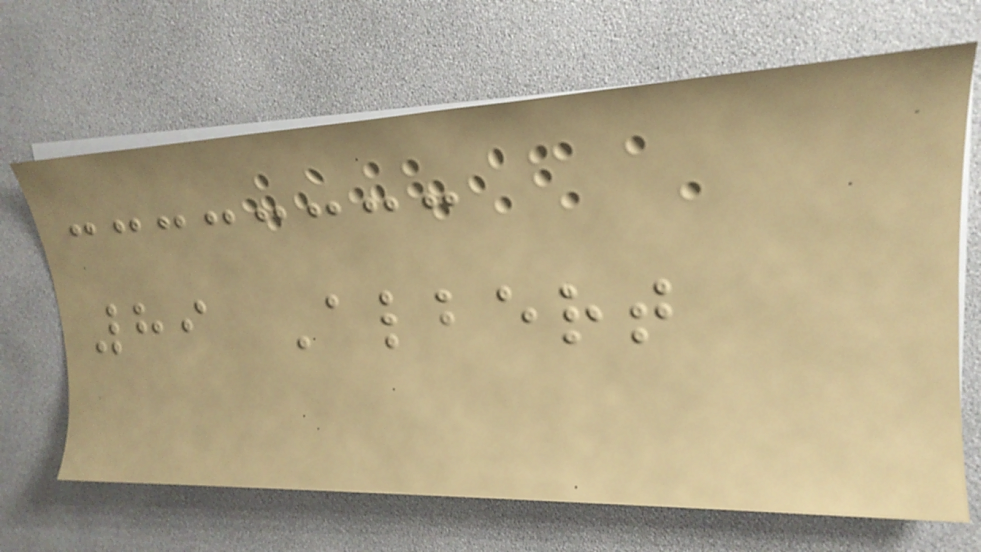89 Albert
